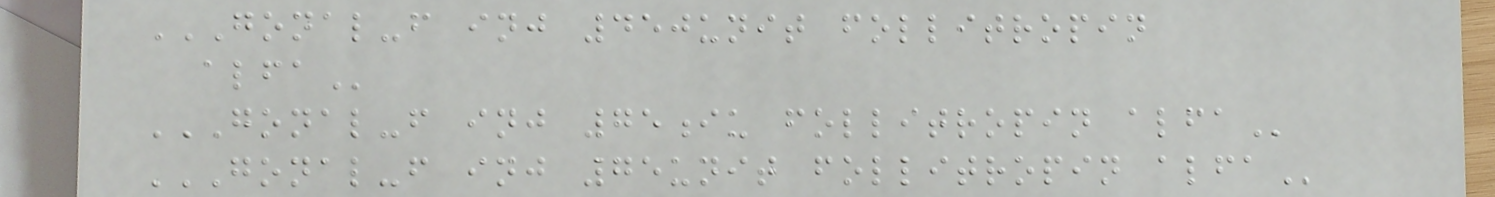GONAL-F INJ 450UNIT FOLLITROPIN
ALFA
GONAL-F INJ 75IU FOLLITROPIN ALFA
GONAL-F INJ 75UNIT FOLLITROPIN ALFA
